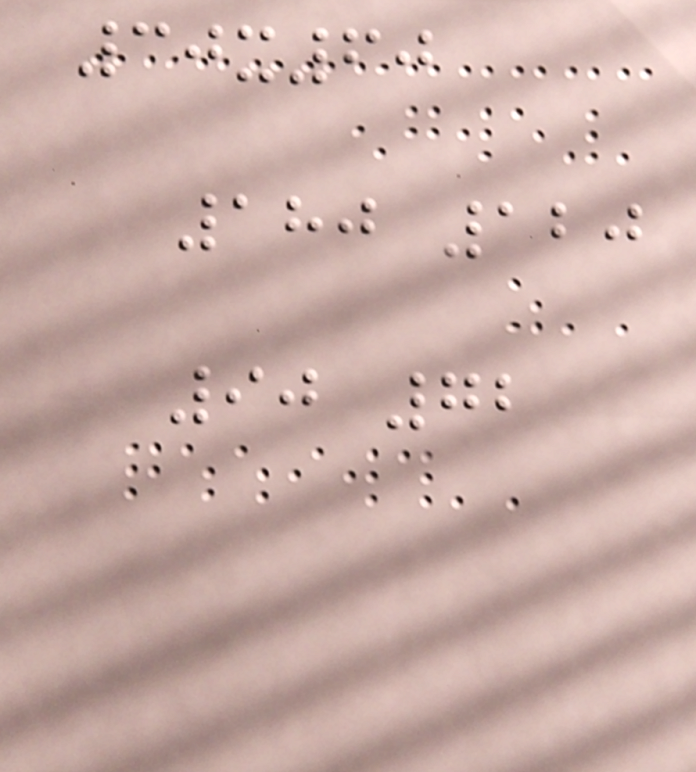30x60
180 120
90 72
